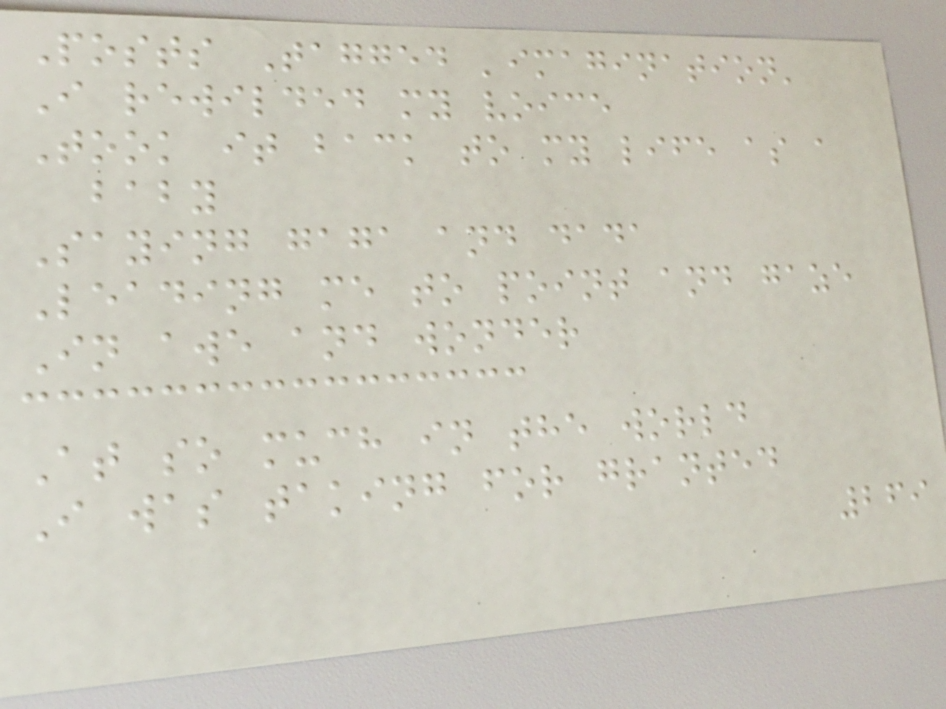Posts Tagged 'imagination'
I rewilded my voice
Took it back to my life as a
baby
Saying gaga and dada
Leading me to point and gaze
In awe and wonder
At so much in the world
I was taking for granted
269
